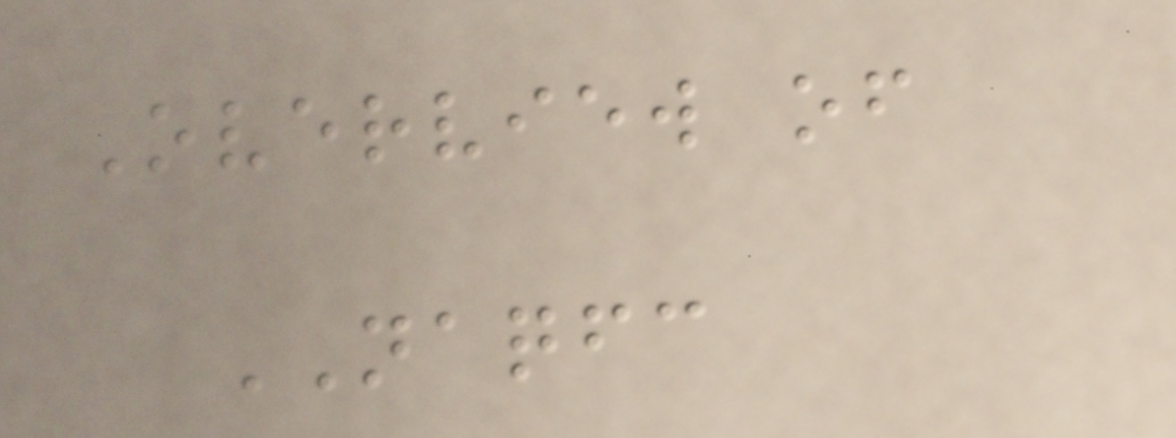Overview of
NAQFC
